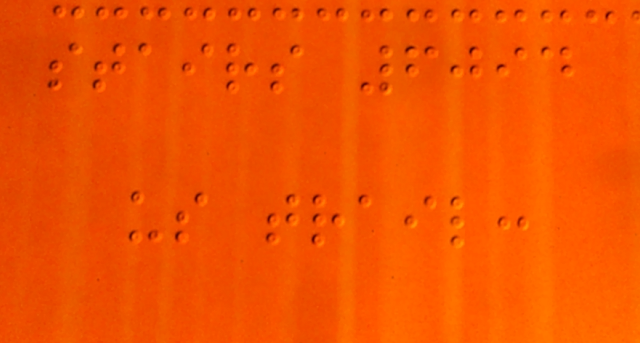stairs 6094
us trail:
